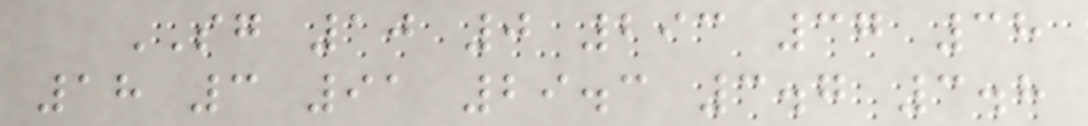SG 10 0 293 37 38
18 3 91 29.3 3.7 3.8
